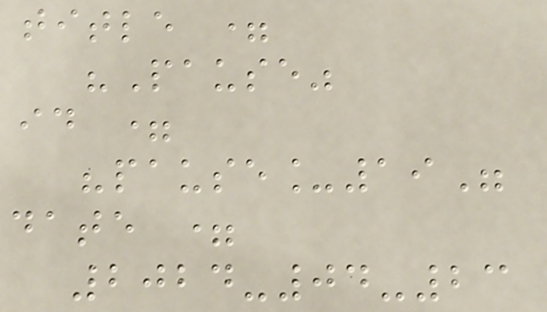title =
"Pause"
id =
"pause_19"
date =
2024-04-23
